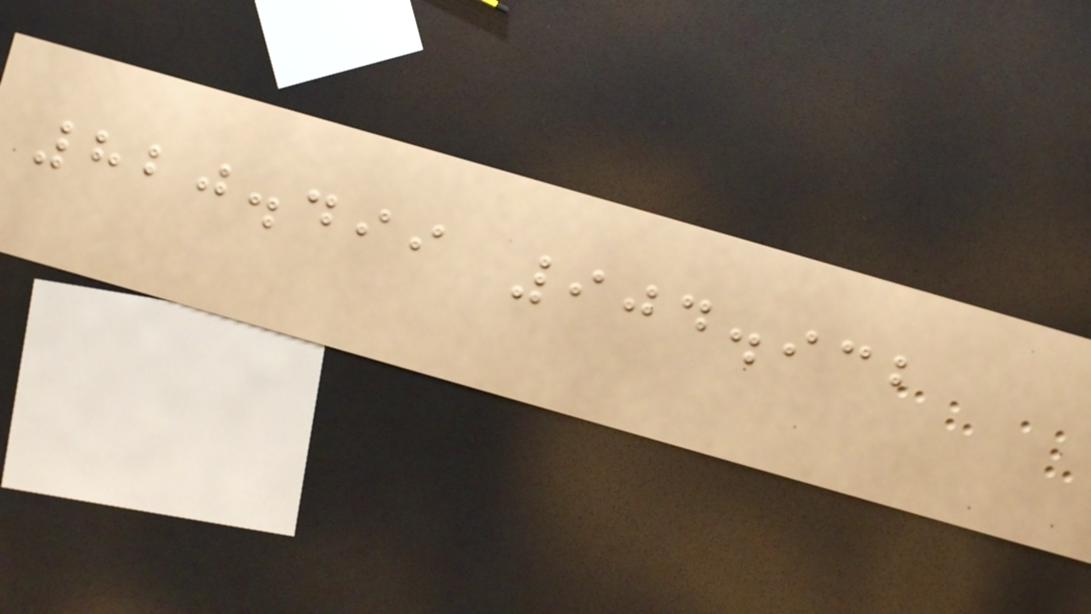820.499 904.932
